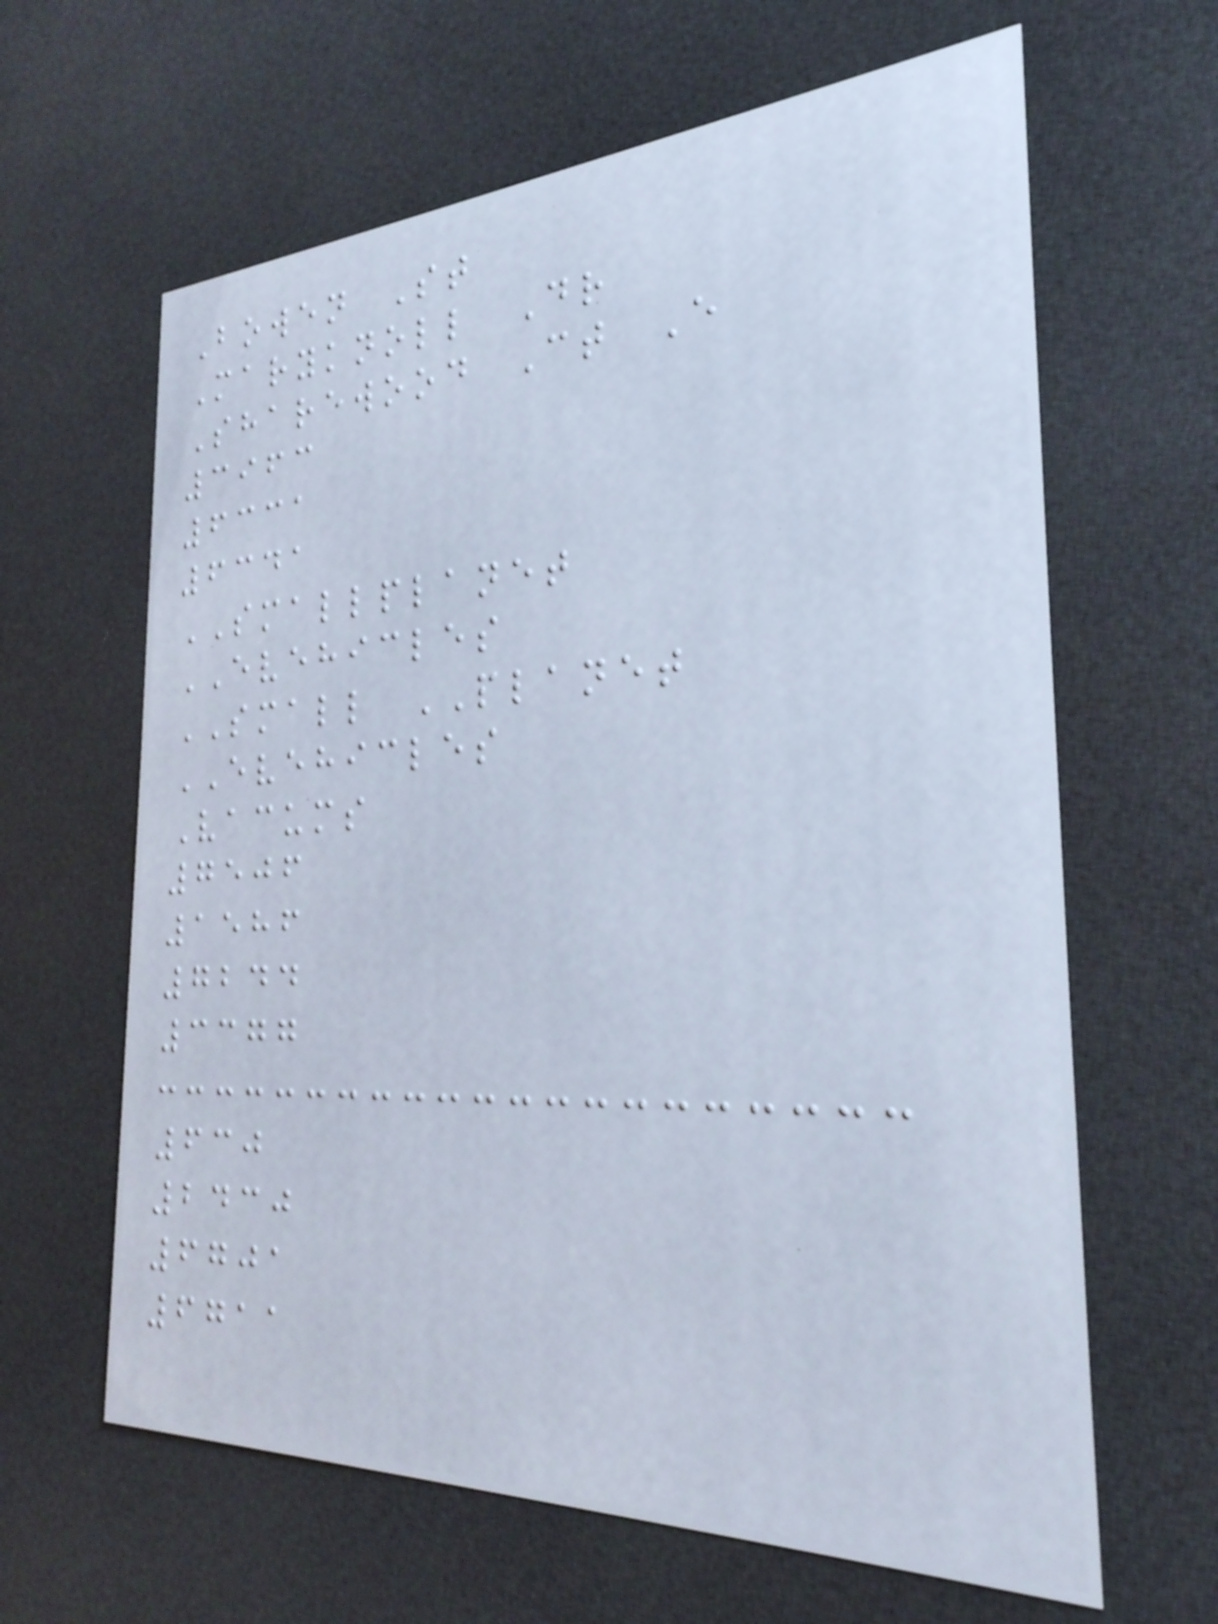Bowen St
Maryknoll Dr
Sharewood Ct E
3963
6331
6341
SMALLPLANET
EVEHICLES
SMALL PLANET
EVEHICLES
Vacums
7506
1586
7244
3377
630
2430
6701
6711
